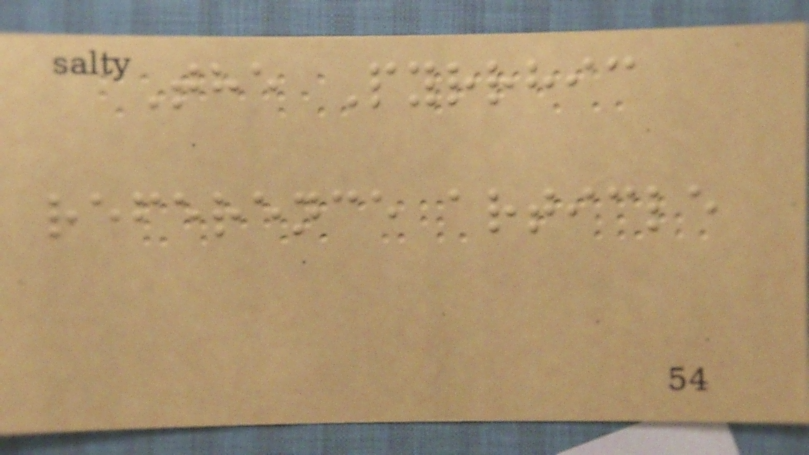The Pyrrhic
reference article
